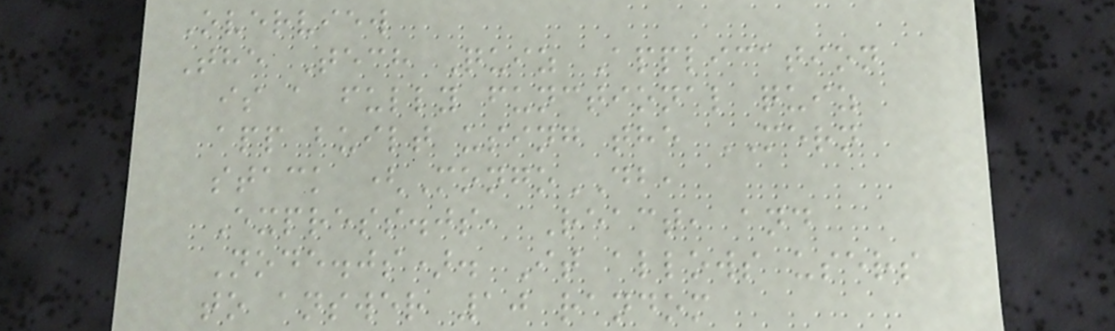Overview
The Tech Quiz Application
is a fully functional quiz
app built using the MERN
stack (MongoDB,
Express.js, React, and
Node.js). It allows users
to answer 10 random
